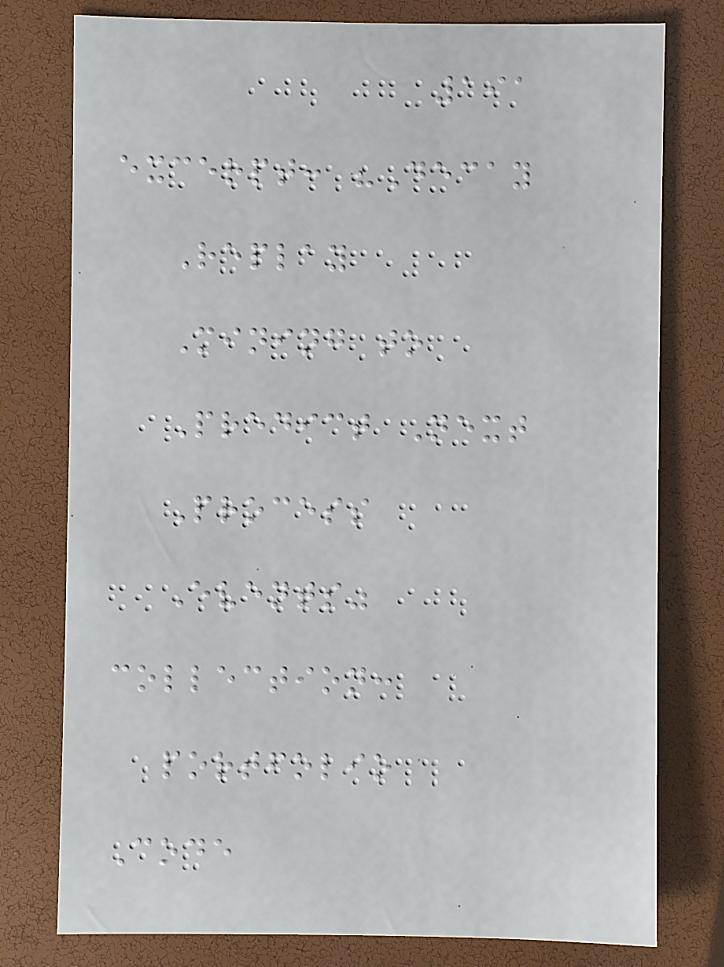191
excerpt: "Decay
Replay
Mining to
Predict Next
Process
Events"
collection:
portfolio
Code
